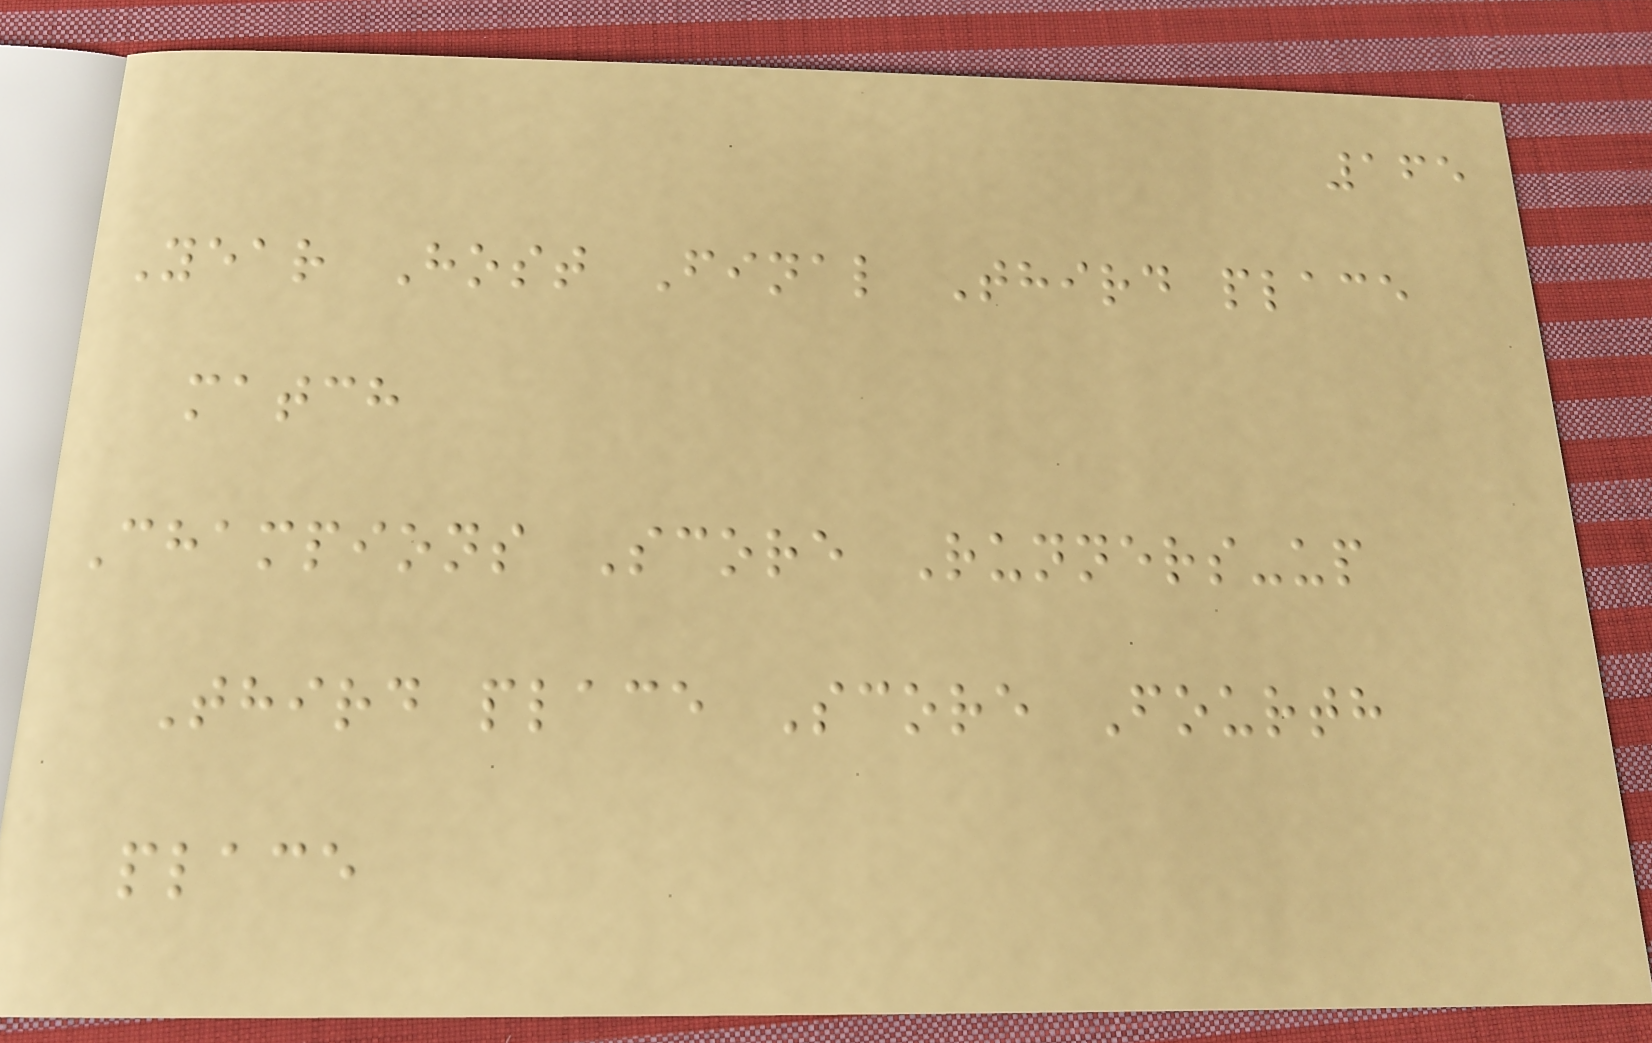165
Year Host Final Third place
match
Champions Score Runners-up
Third place Score Fourth
place
